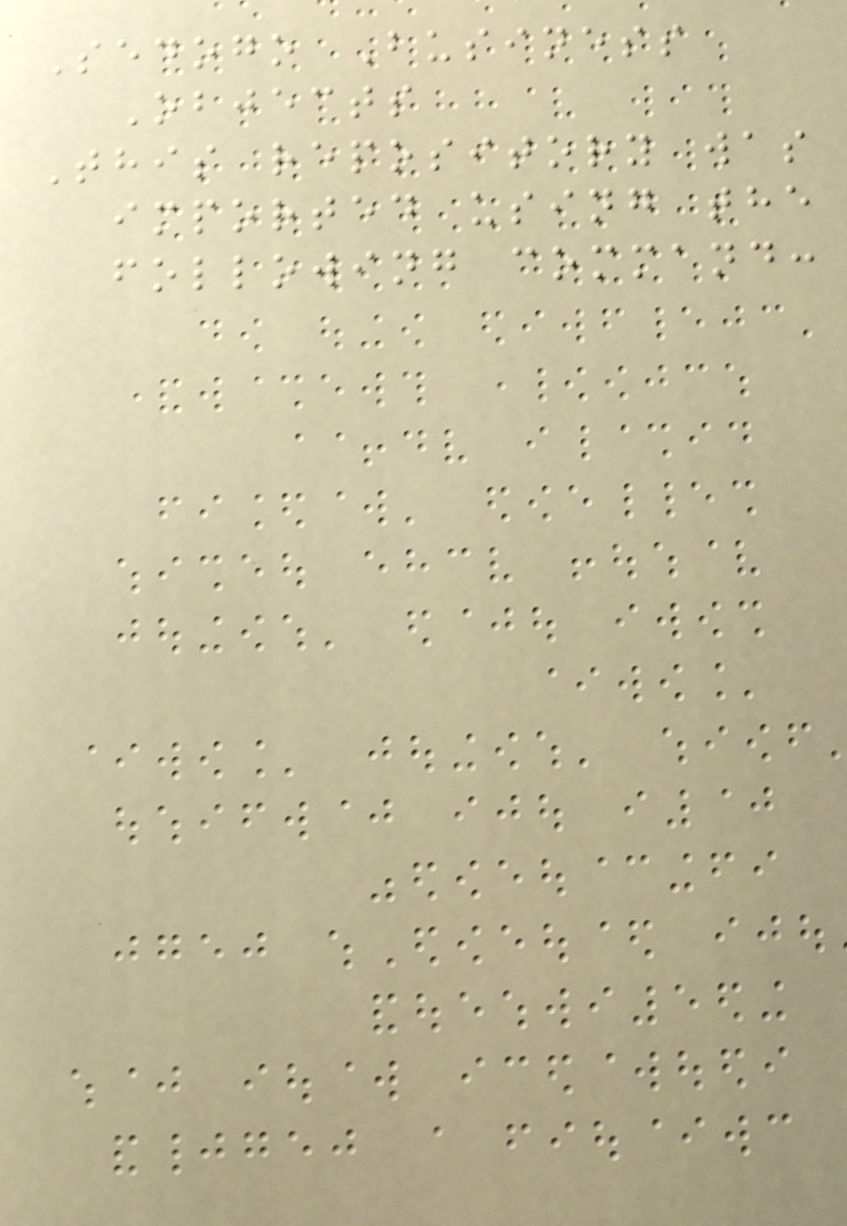Sedogo Business
Objects
This repository was
imported using the
following command:
